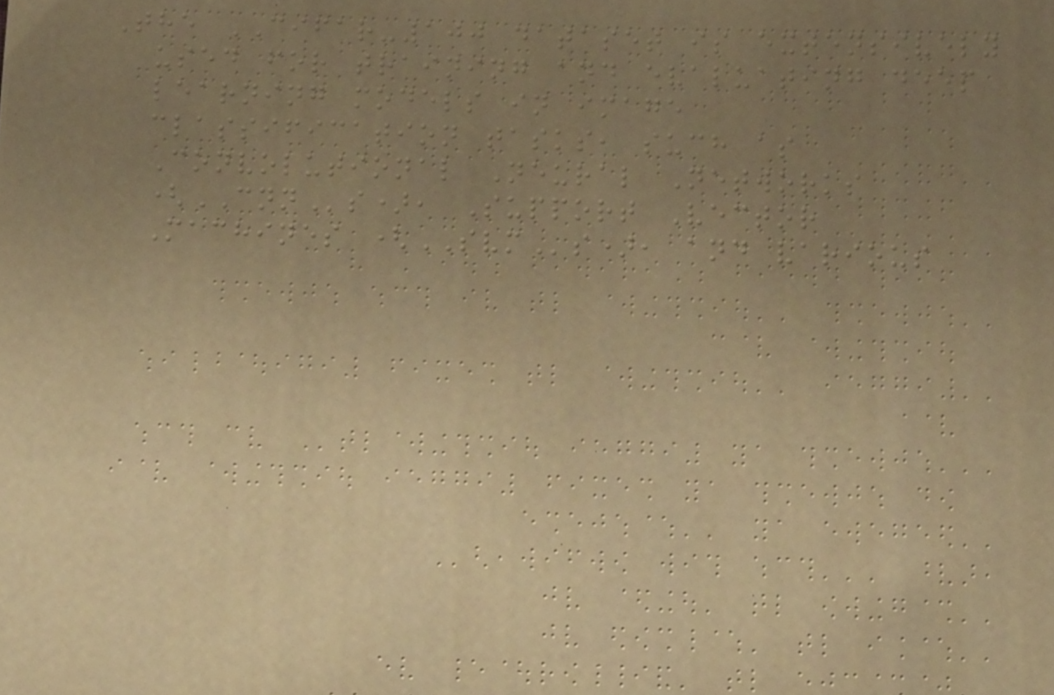The CIFAR-100 dataset is extensively
used for training and evaluating deep
learning models in image
classification tasks, such as
Convolutional Neural Networks
(CNNs), Support Vector
Machines (SVMs), and various
